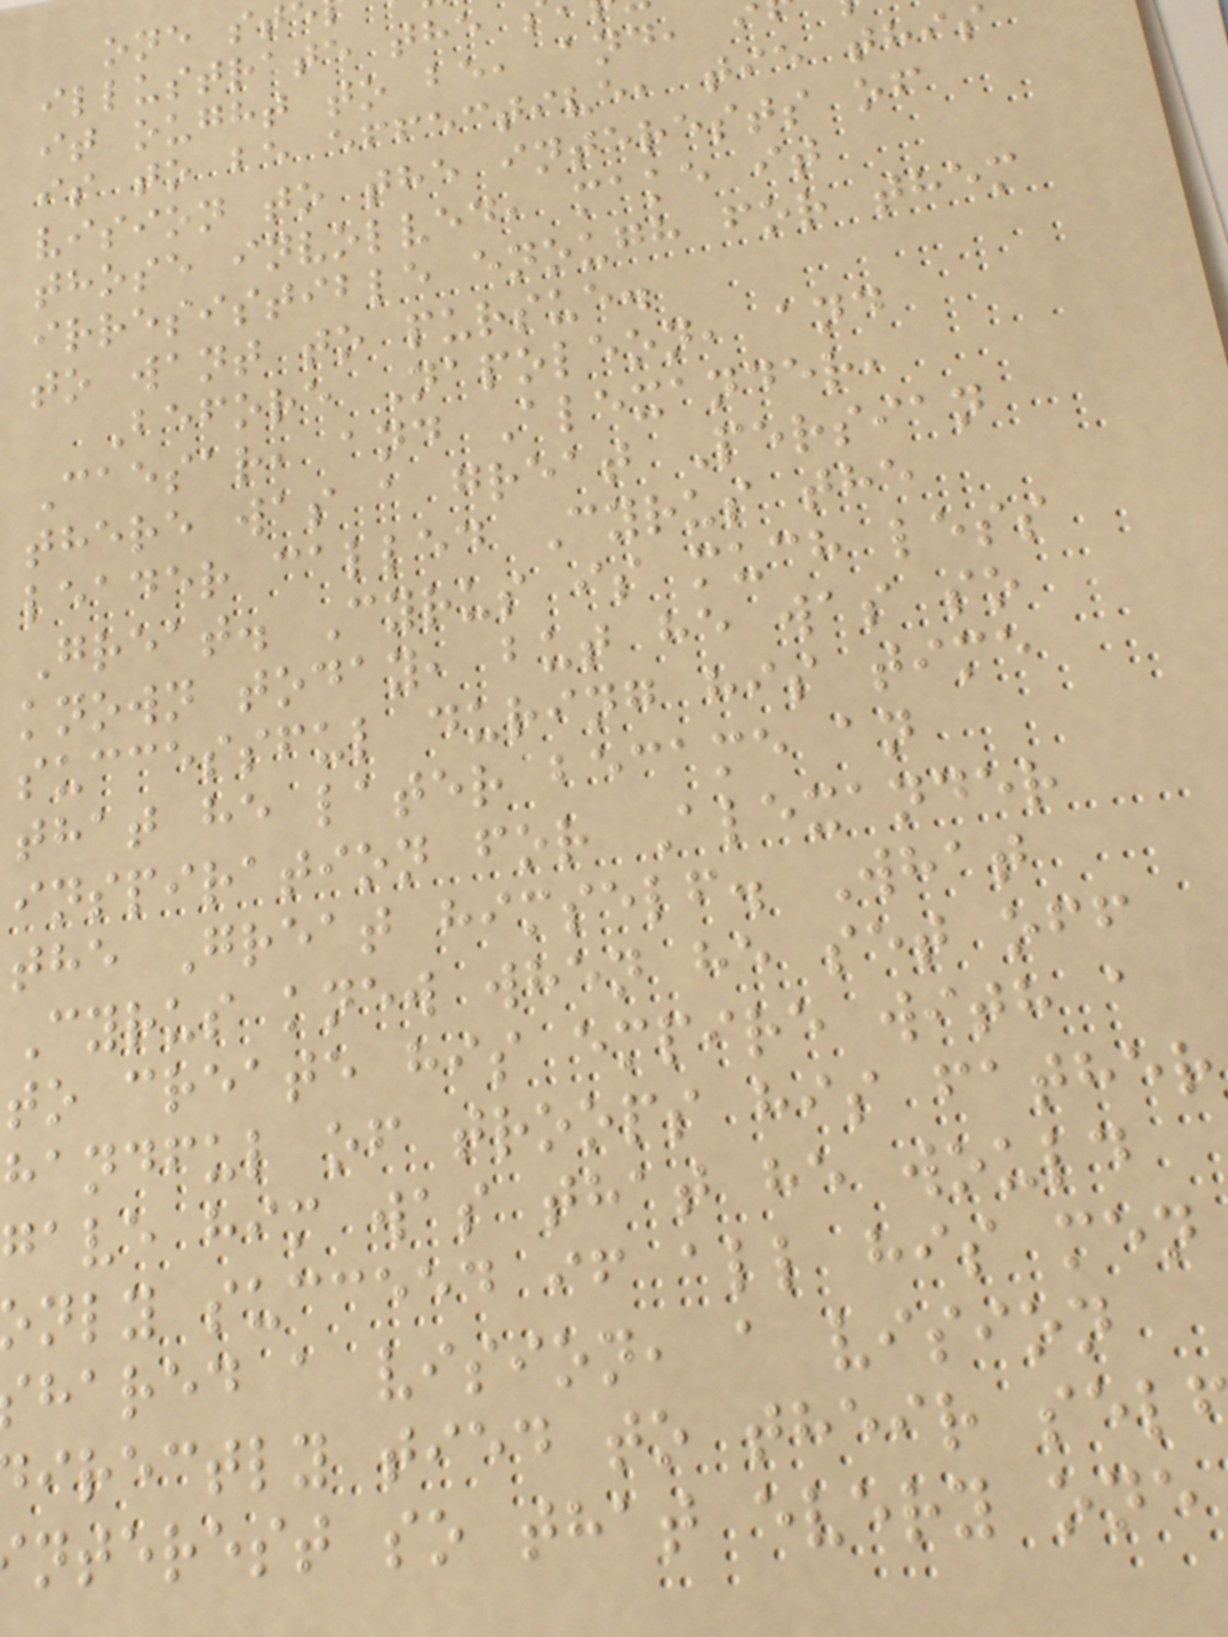one st
illustrate the
it ought to be, and, i
is to be effective, tie this
vision to the interests of
those involved, make it
irresistible enough for them
to want to pursue.
Before Napoleon, and
Caesar, and Alexander,
there was a great Persian
leader called Cyrus the
Great. Cyrus is much less
known today, but he was so
successful during his time
that he later became an
inspiration for Alexander
the Great himself. What
Cyrus knew when he set off
to create his empire with a
handful of troops his father
gave him was that he would
nly succeed if all his men
hared a vision, a vision
irectly tied to their sel
nterest so that every one
